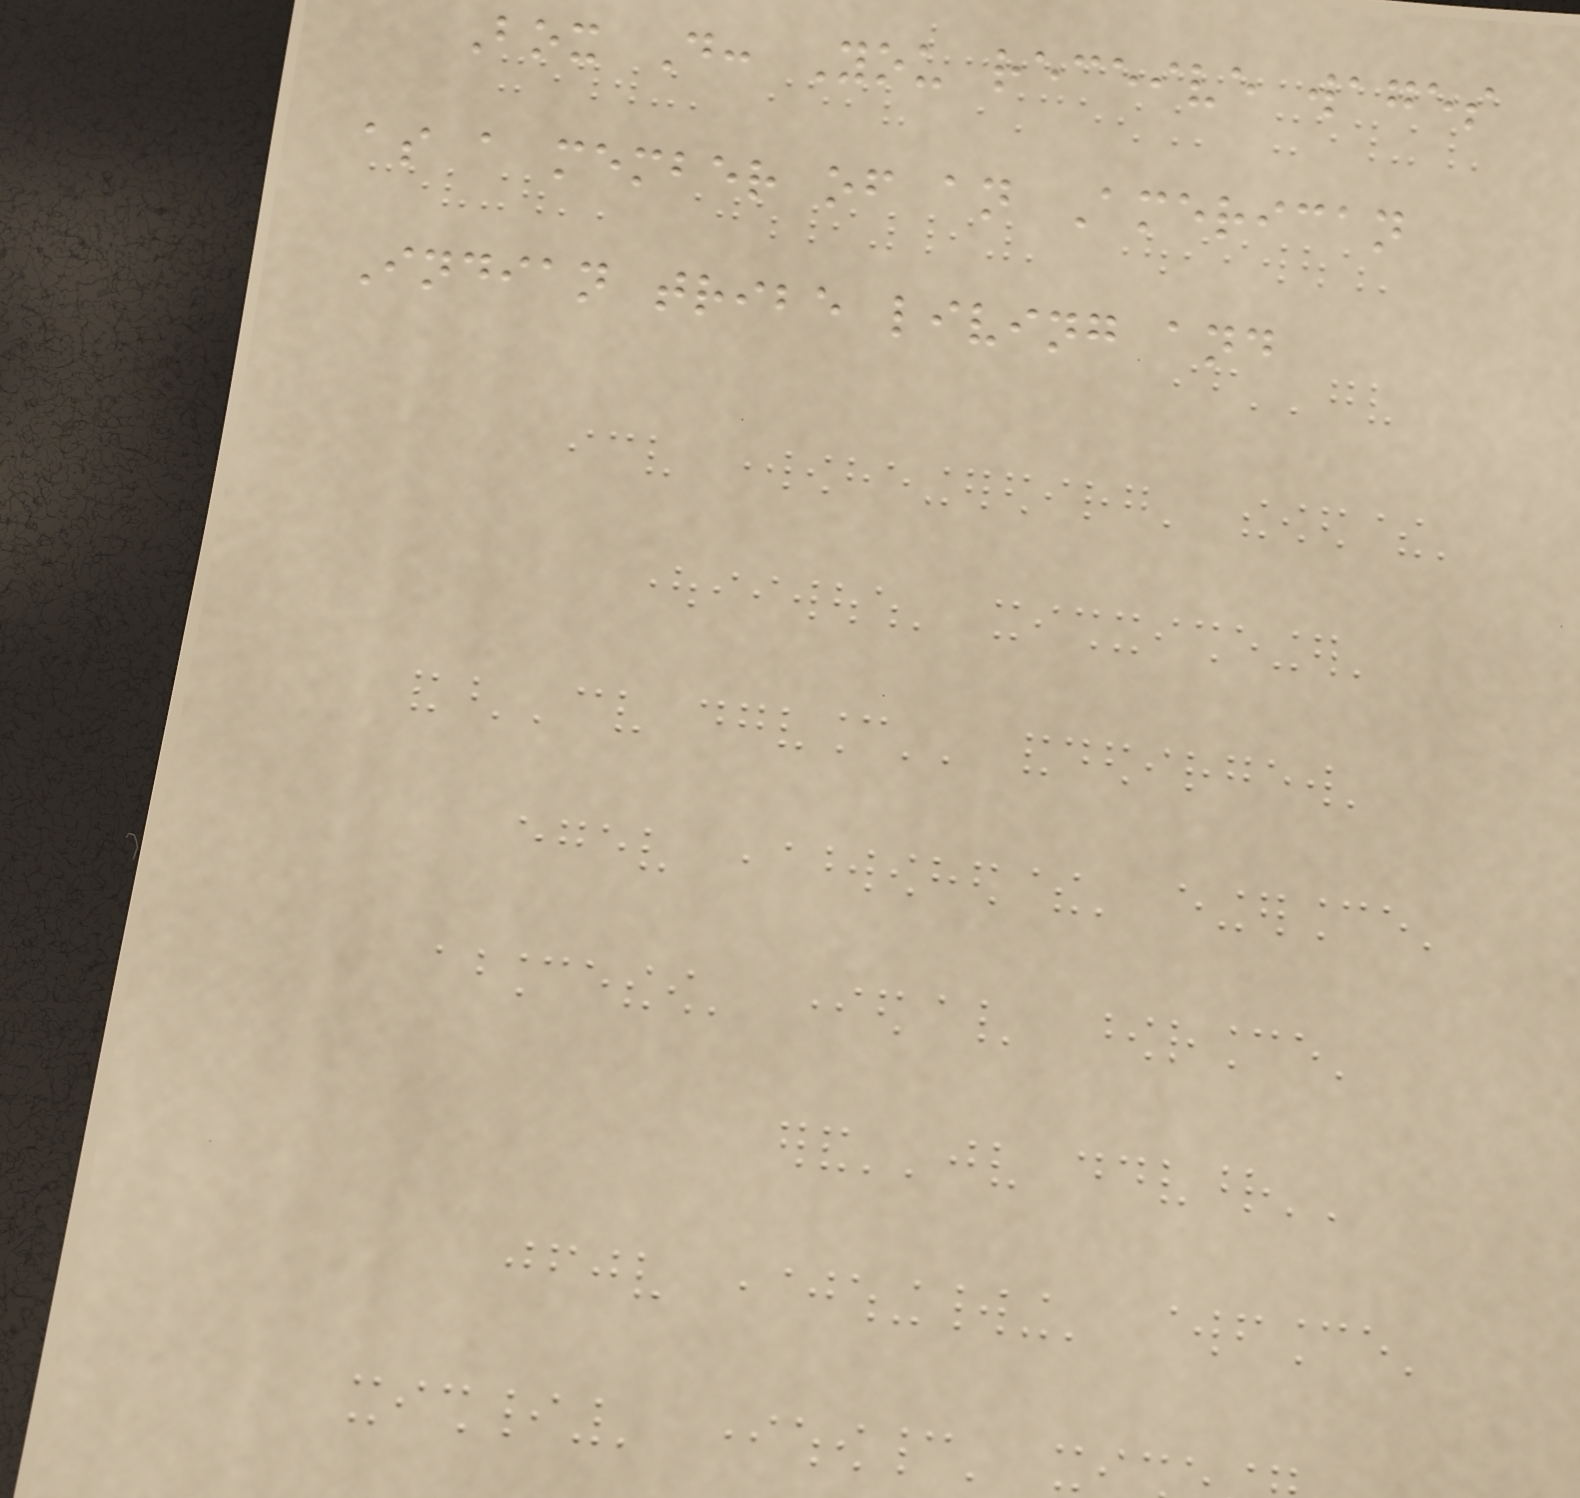Box D: You receive wages
as a member of an American
Indian tribe living and
